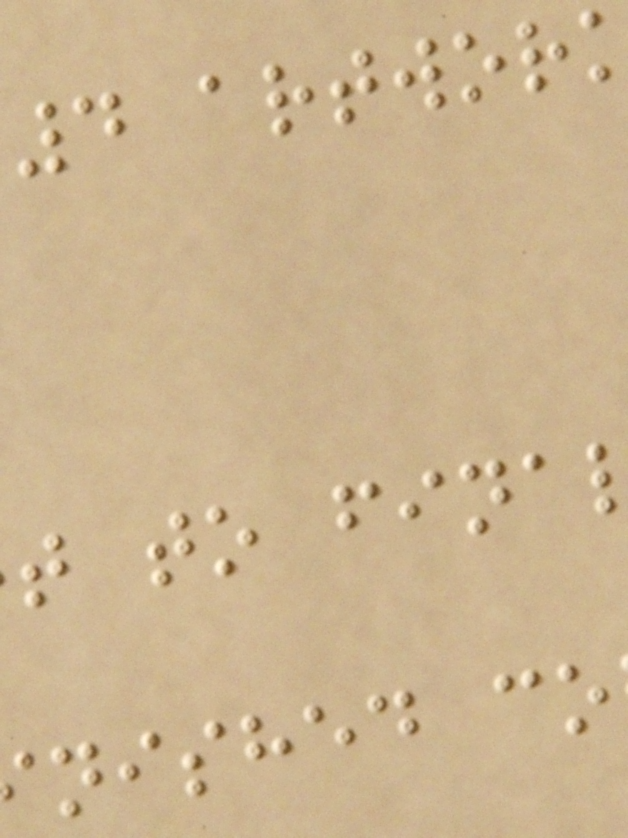4 artwor
t to fina
nished co
